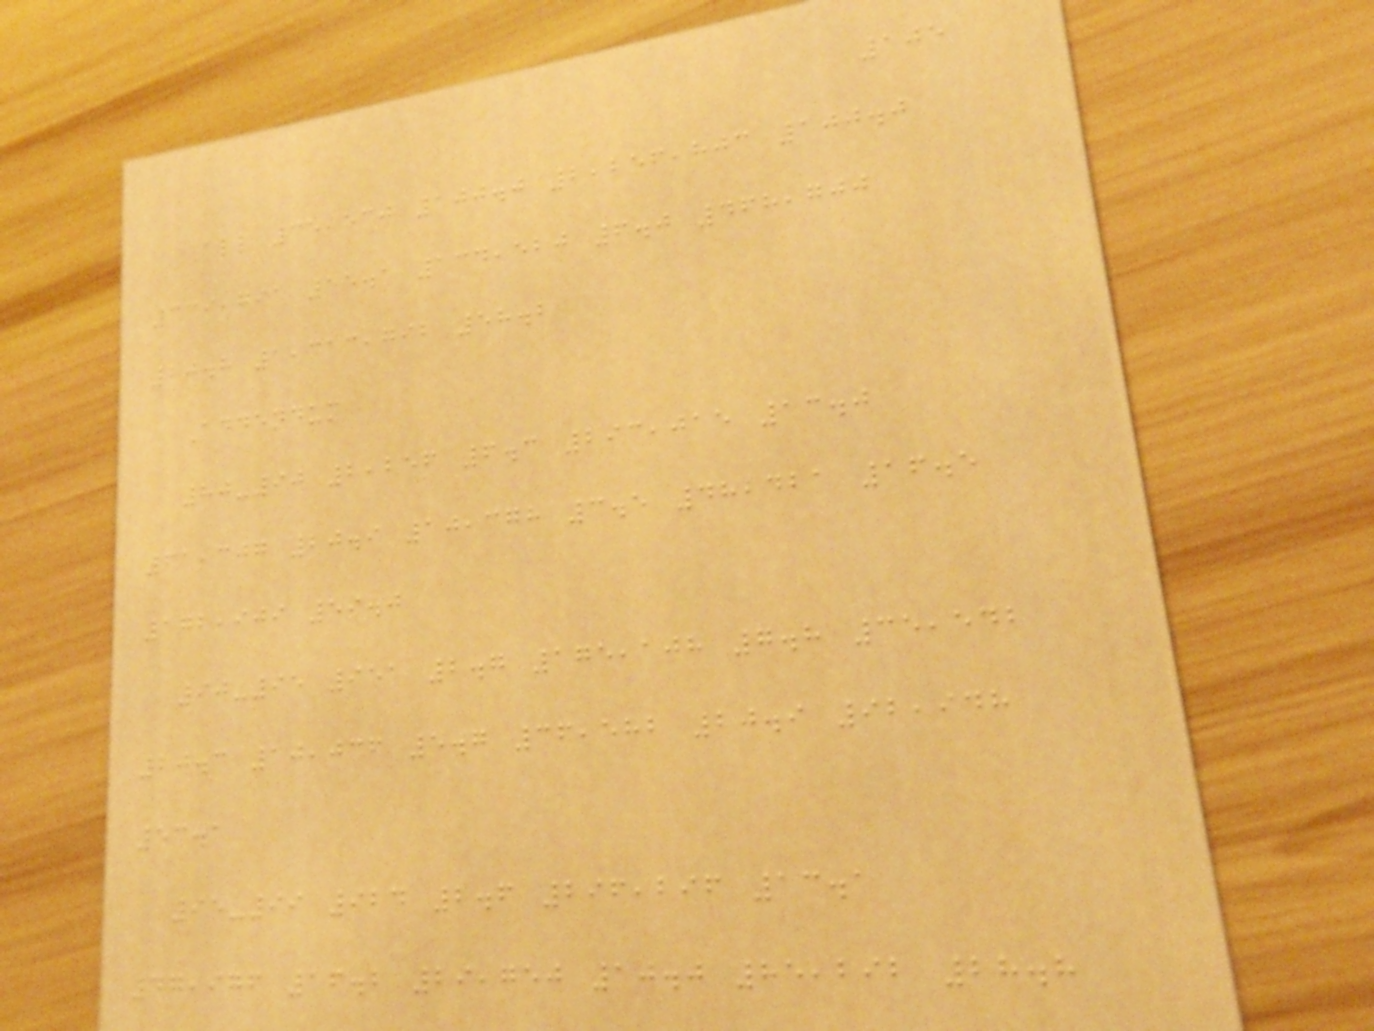105
All 35,530 100.0 2,256,803 100.0
339,791 15.1 134,520 6.0 468,700
20.8 1,313,792 58.2
Addendum
80-90 2,256 6.3 293,015 13.0
61,307 20.9 10,378 3.5 48,421 16.5
172,909 59.0
90-95 951 2.7 175,108 7.8 35,542
20.3 10,036 5.7 36,582 20.9 92,948
53.1
95-99 924 2.6 296,296 13.1
47,976 16.2 29,750 10.0 85,292 28.8
